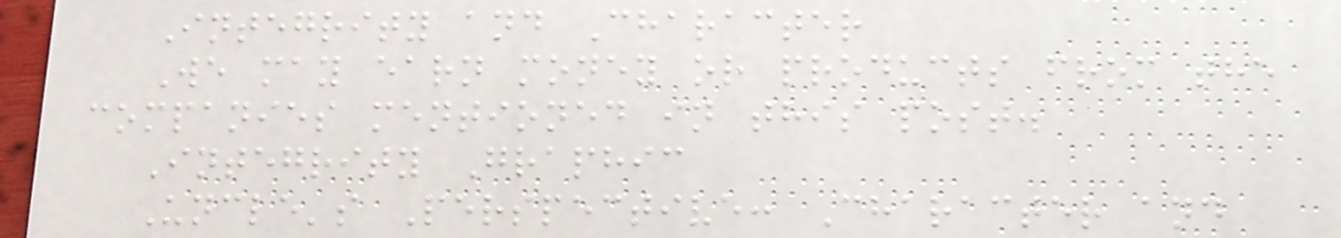Integrity and Character
We may earn money or products from the
companies mentioned in this post.
Integrity Graphic
Uncle's Perspective: Character and
